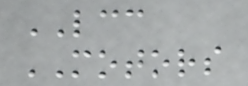LCC
MOTORS
